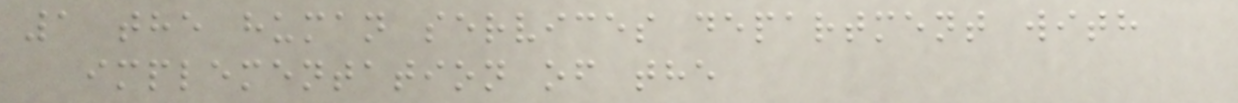1 the human services department with
implementation of the
